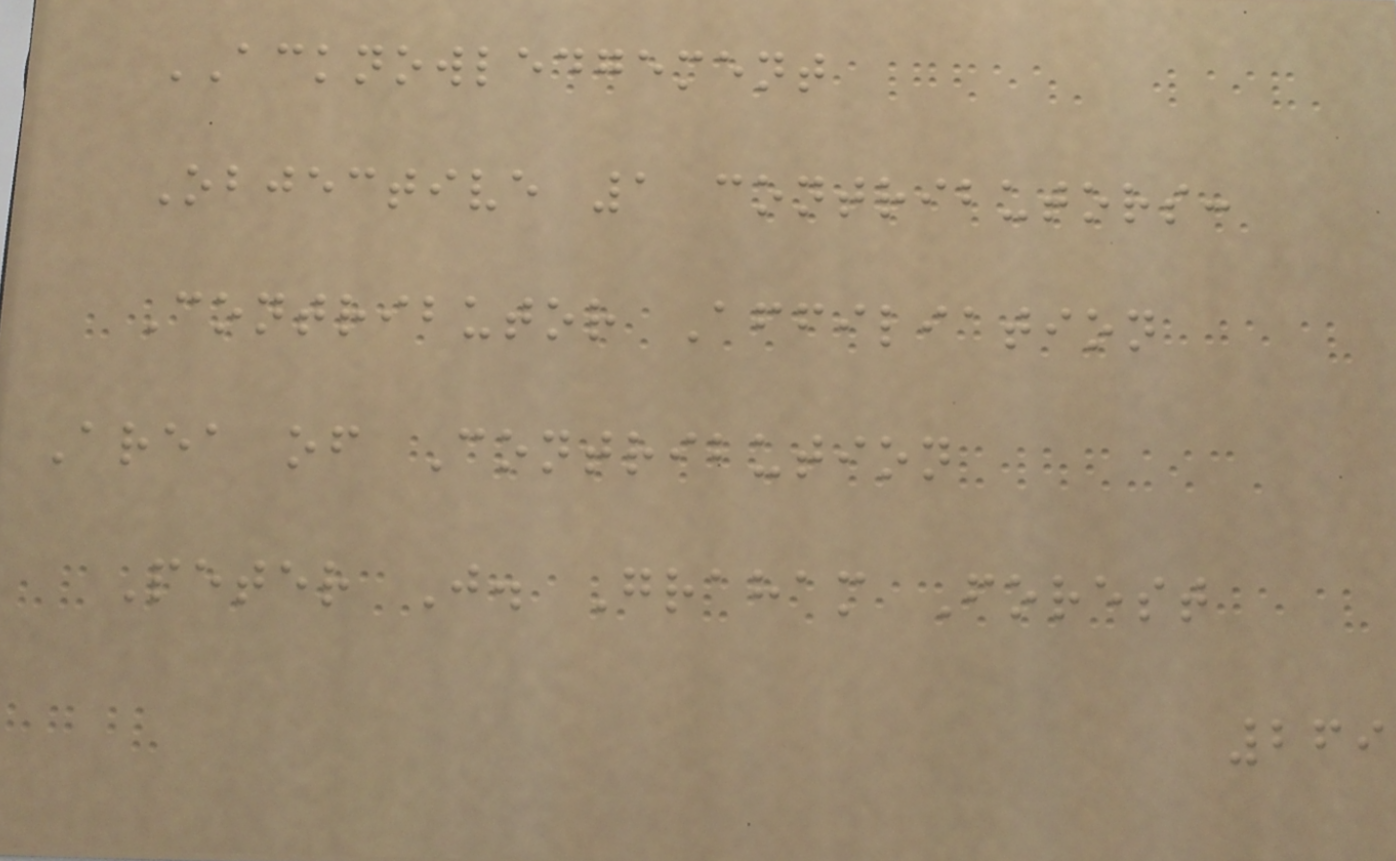ACKNOWLEDGEMENT
Objective 1 contributors:
Contributor Affiliation
Area of Contribution
Peter J. Graham Forest
269
